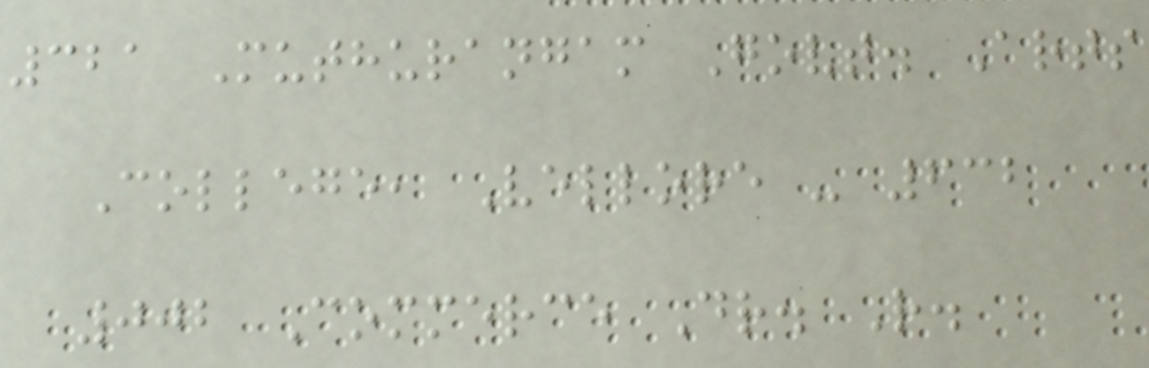321 Muthurangam Govt. Arts
College, Vellore - 632
002 Commerce Dr. R.
